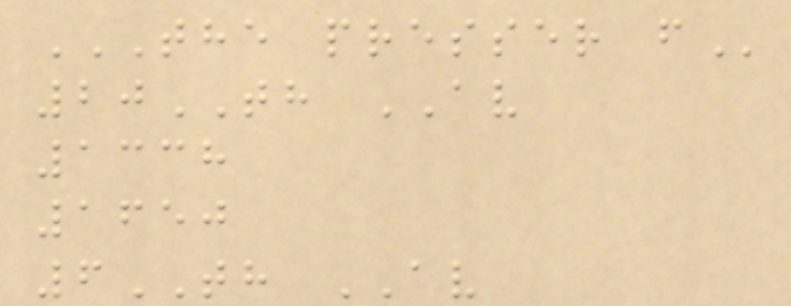THE PRESSER F
20TH AV
1338
1650
6TH AV
